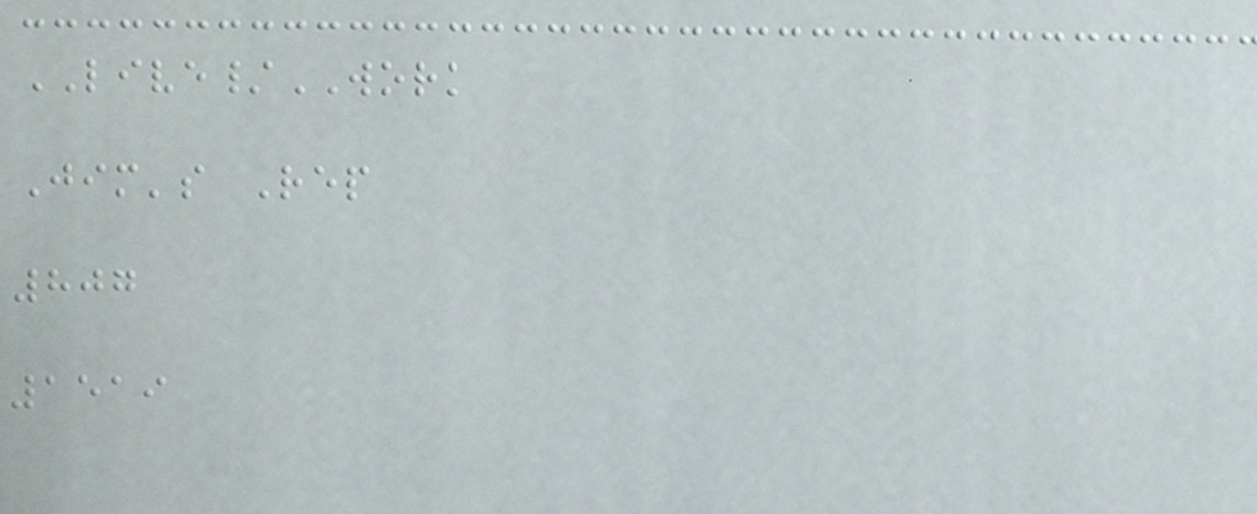LIVE/WORK
Jim's Rep
807
1519
